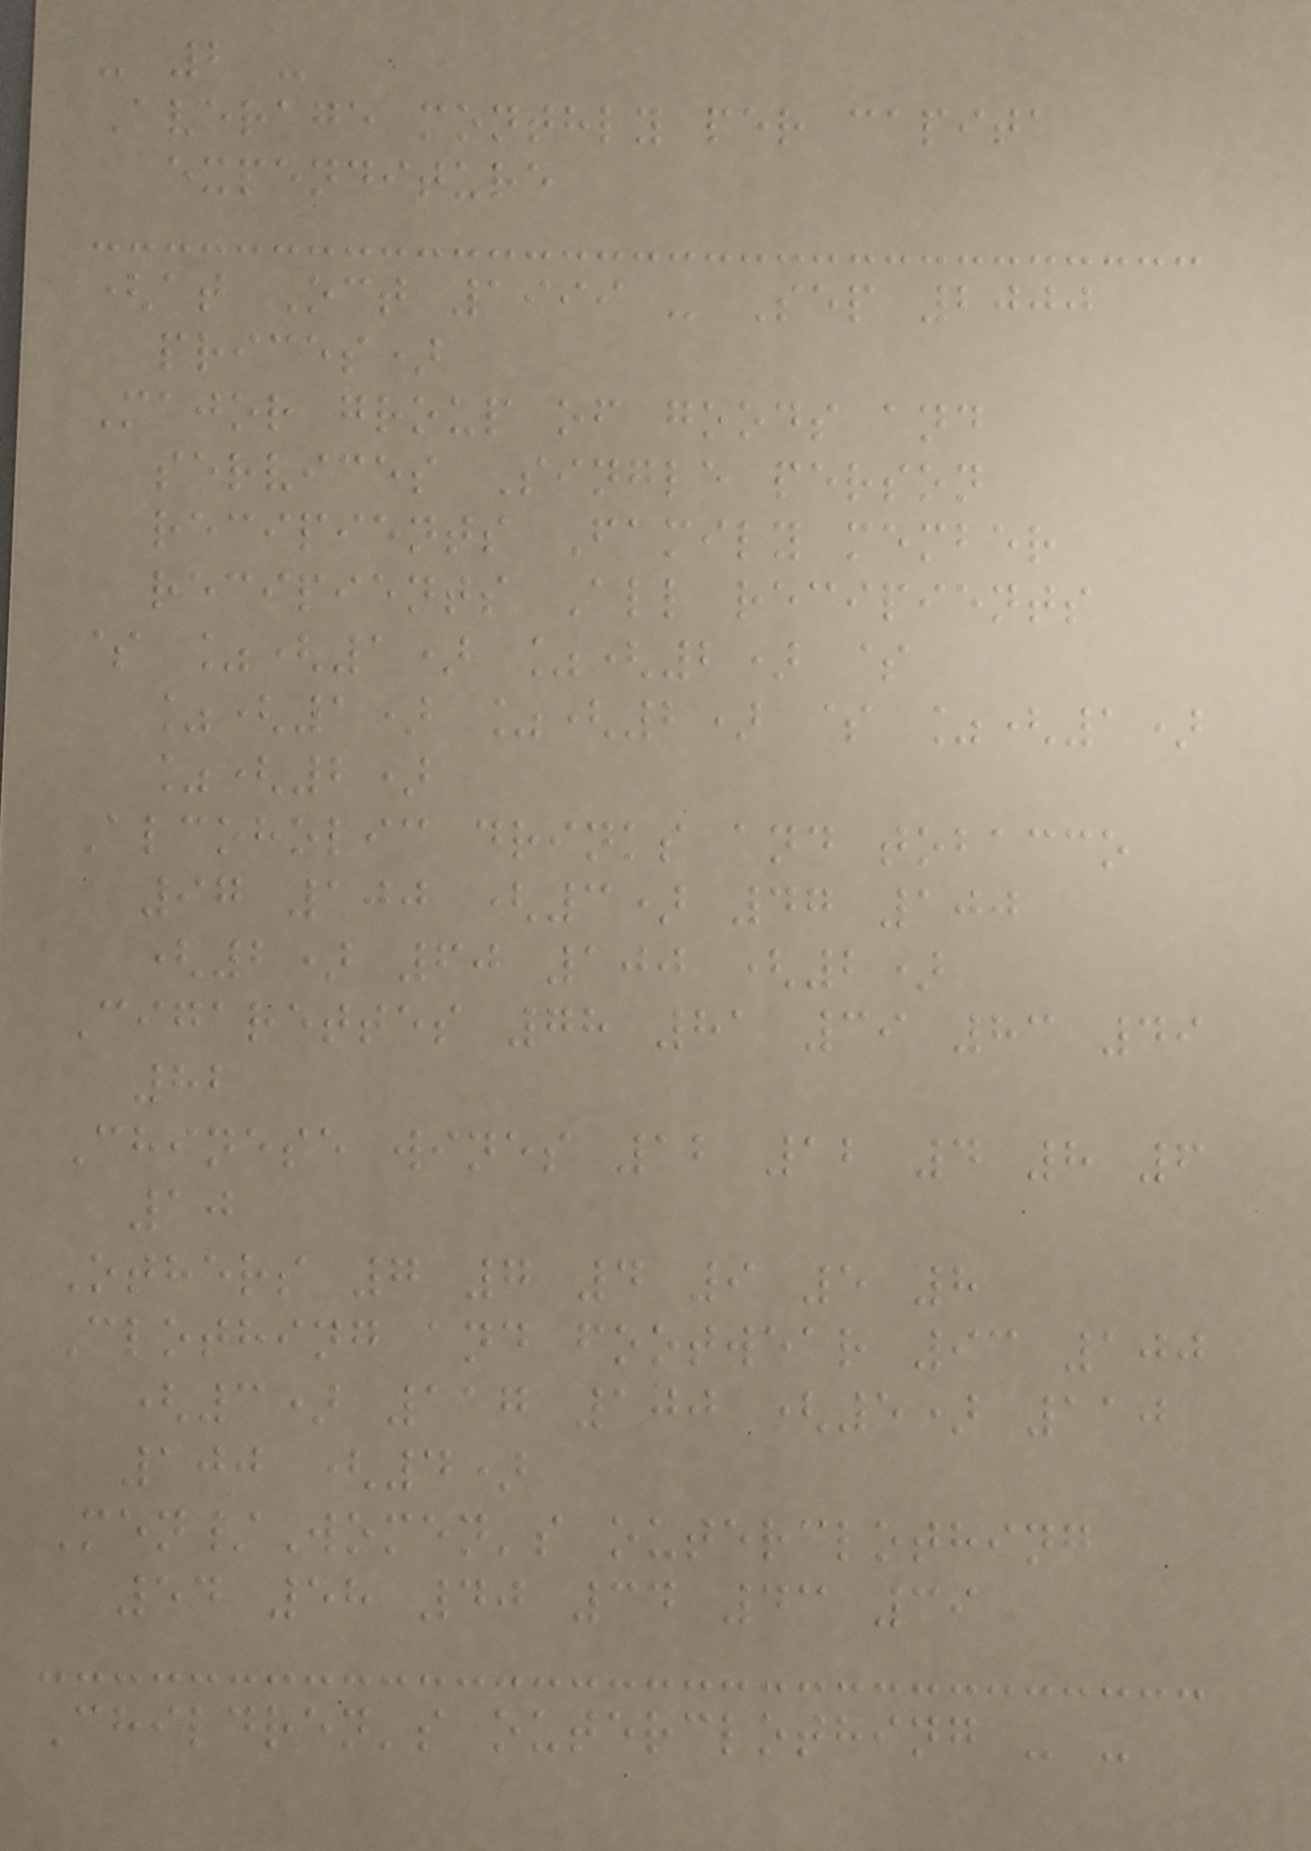- 2 -
Average monthly per capita
expenditure
(at Oct 1999 - Sep 2000
prices)
Major group of goods and
services Single person
recipients Family member
recipients All recipients
$ %(1) %(2) $
%(1) %(2) $ %(1)
%(2)
Alcoholic drinks and tobacco
97 100 (3) 47 100
(2) 60 100 (2)
Cigarettes 78 81 39 83 49
82
Chinese wines 12 12 4 8 6
10
Others 7 7 4 9 5 8
Clothing and footwear 93 100
(3) 117 100 (5) 110
100 (4)
Men/Women's outerclothing
54 58 40 34 43 39
Children's outerclothing - -
